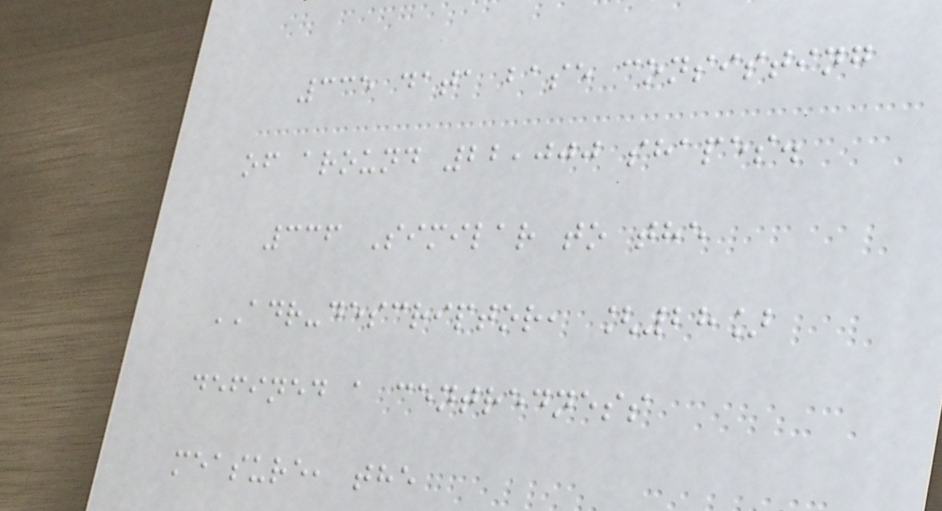335 data base consisting
of around 22,000 shapes.
336 Similar to the
ADR-descriptor, [28]
defined a centredness
measure, the
